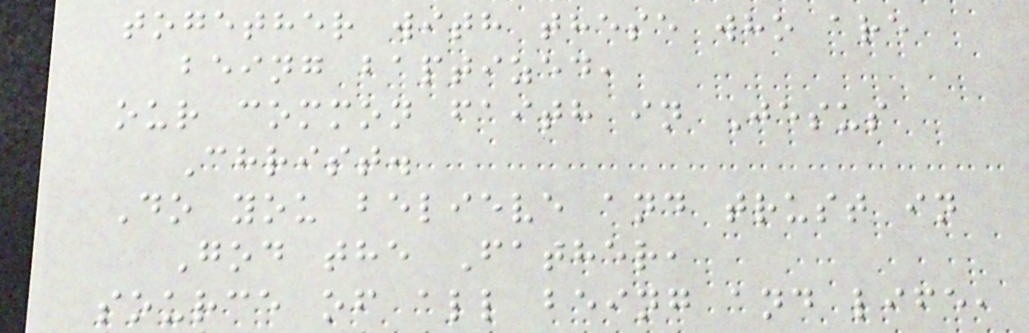together with these who are
being baptized,
our common faith in Jesus
Christ.
Do you believe and trust in
God the Father,
source of all being and life,
